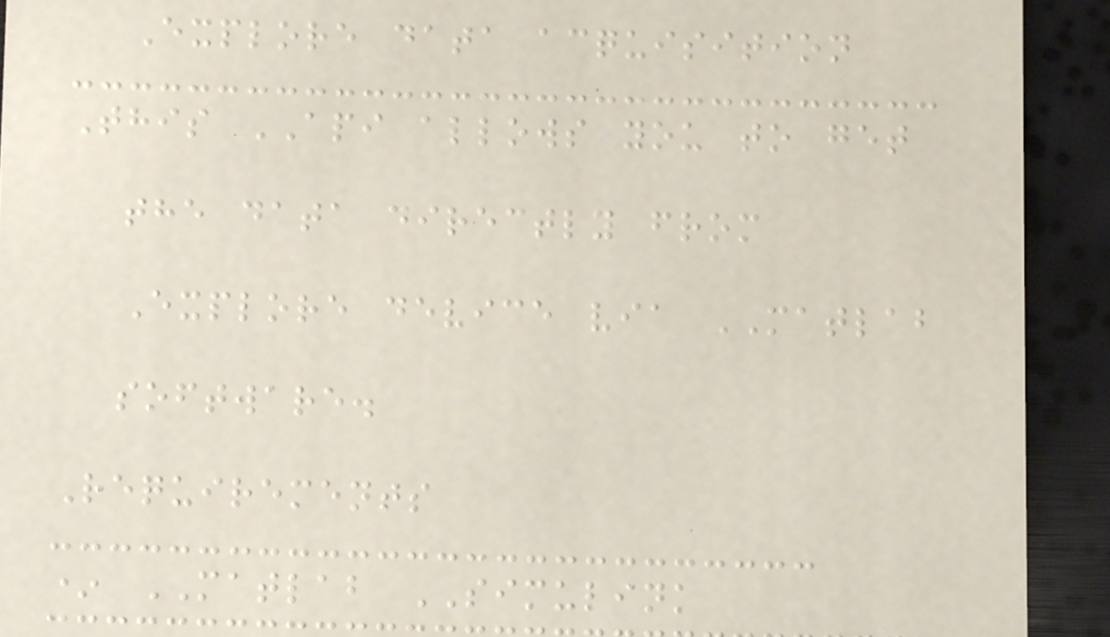Explore data acquisition
This API allows you to get
the data directly from
Explore device via MATLAB
software.
Requirements
* MATLAB SIMULINK
